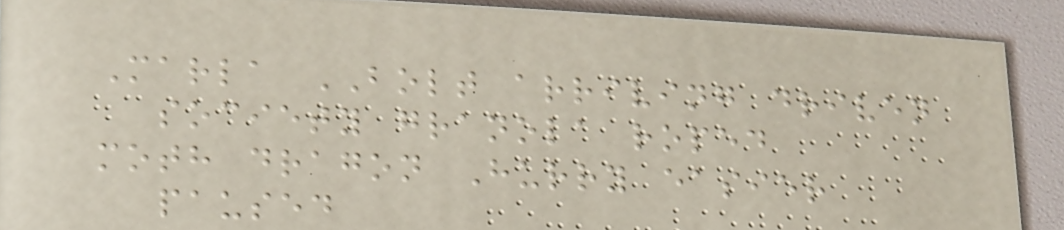Marla BOLT arriving driven
society granola roped
moth dragon Hurry easier
paused
